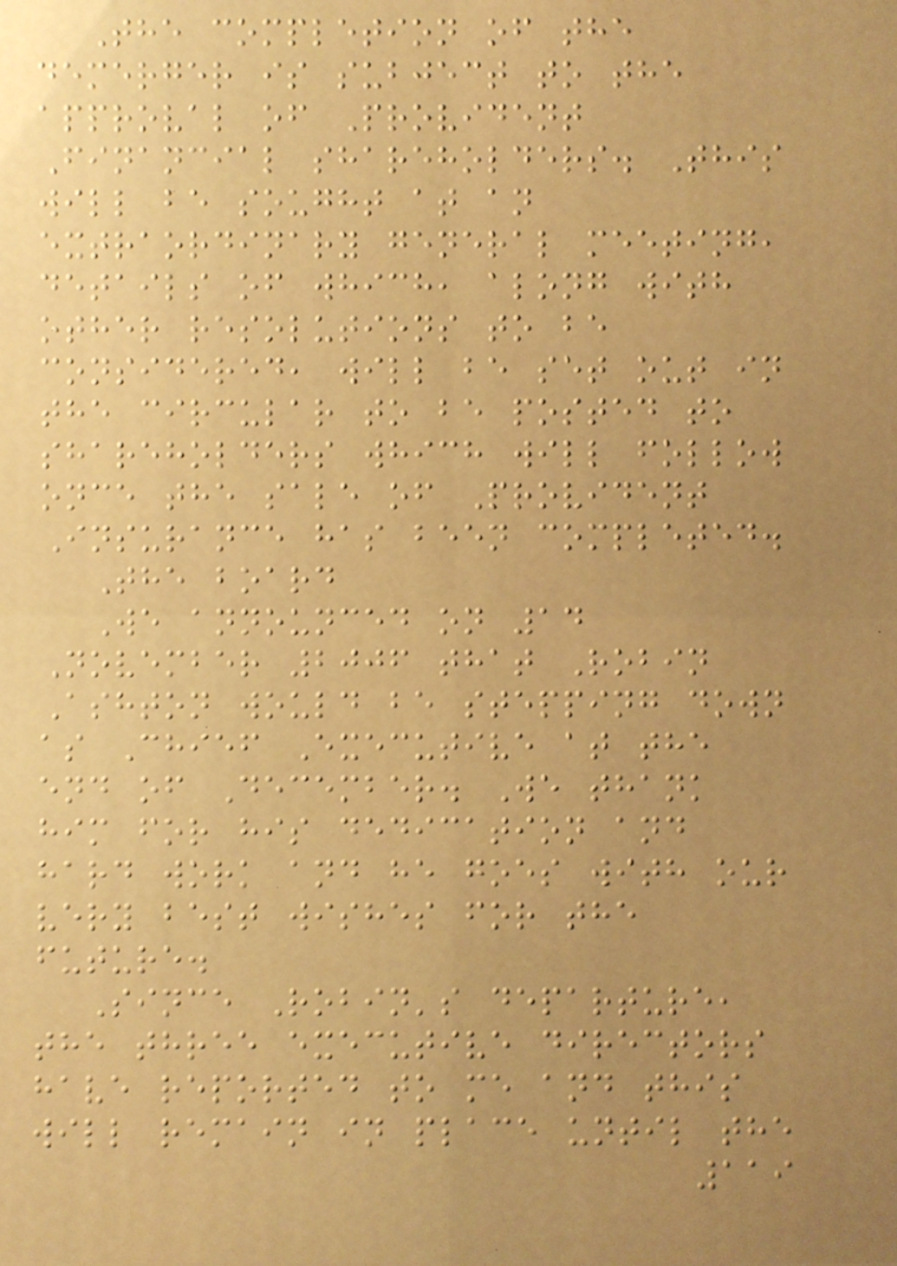The completion of the
demerger is subject to the
approval of Provident
Financial shareholders. This
will be sought at an
extraordinary general meeting,
details of which, along with
other resolutions to be
considered, will be set out in
the circular to be posted to
shareholders which will follow
once the sale of Provident
Insurance has been completed.
The board
We announced on 14
November 2006 that Robin
Ashton would be stepping down
as Chief Executive at the
end of December. We thank
him for his dedication and
hard work and he goes with our
very best wishes for the
future.
Since Robin's departure,
the three executive directors
have reported to me and this
will remain in place until the
119
